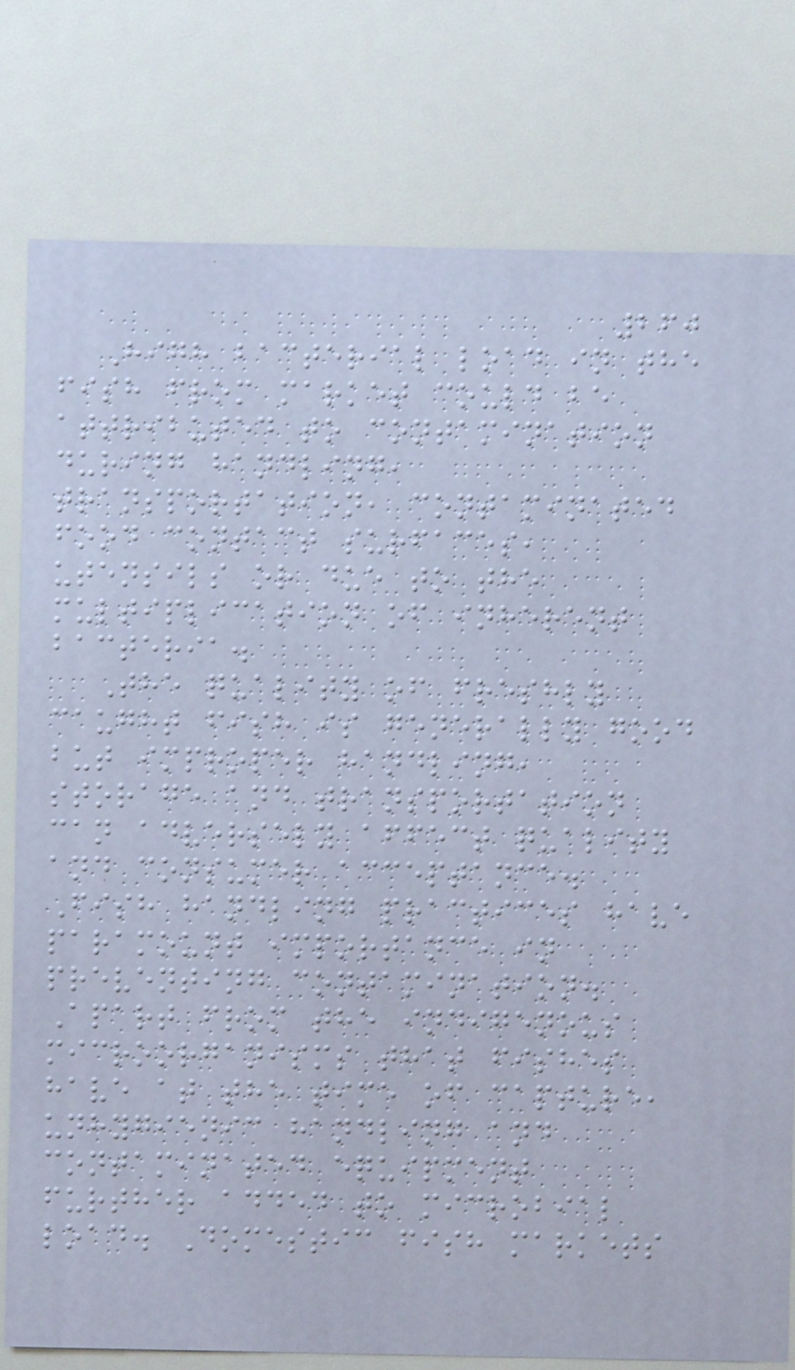260
High bacterial load in the
fish from market could be
attributed to contamination
during handling,
transportation, contaminated
food contact surfaces,
utensils or due to the
multiplication of inherent
bacteria.
The quality of freshly
caught fish is generally good
but improper handling,
storage and transportation
can adversely affect quality
and consumer acceptance.
Fish handling practices have
paramount importance in
preventing contamination.
Apart from the indigenous
microorganisms that fishes
have at the time of capture,
unhygienic handling and
contaminated equipment
further added to microbial
load. Domestic fish markets
